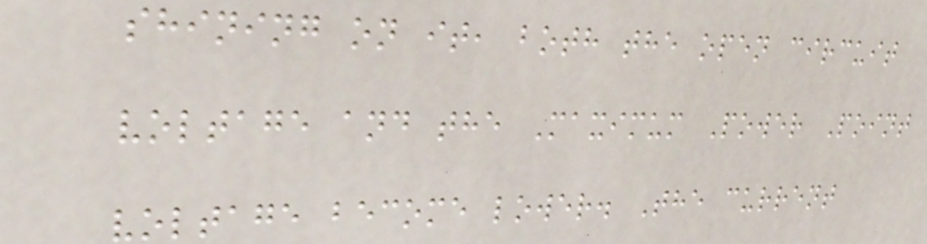shining on it, both the open circuit
voltage and the Maximum Power Point
voltage become lower. The current
